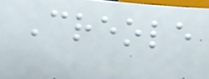Creole
